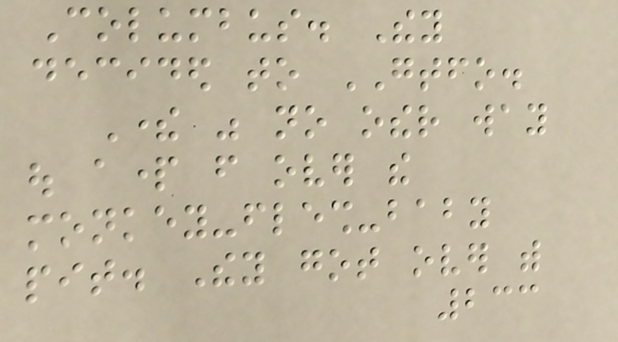Columbus. They
decided to GTFO.
There was no other way
out apart from over the
monkey-flesh-baby
pit. They got over with
233
